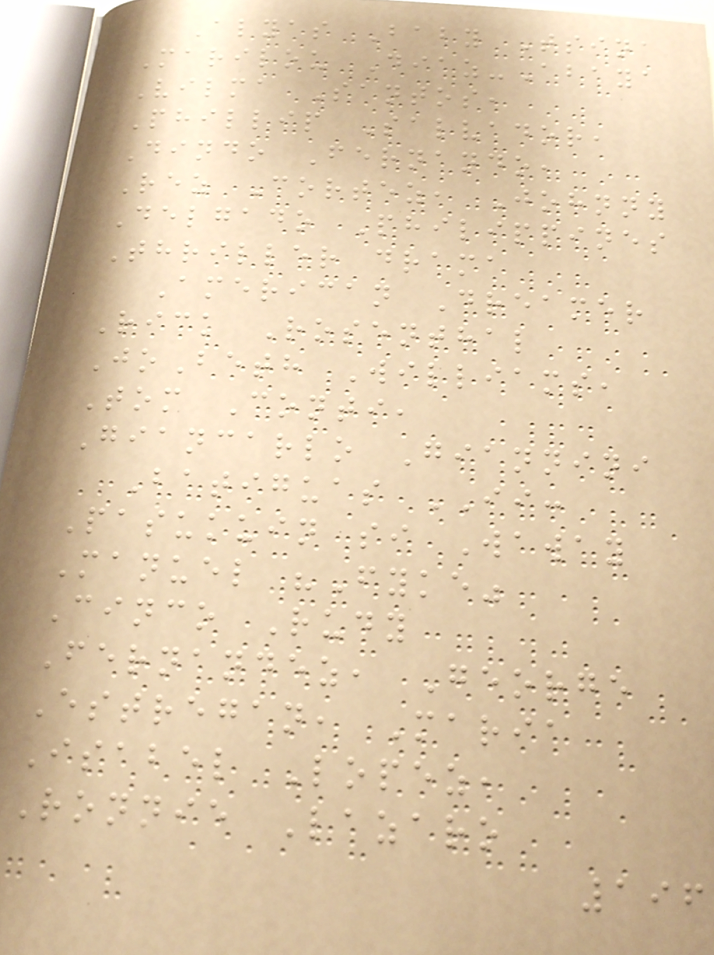Alyas Baby Tsina
Marilou Diaz-Abaya
Vilma Santos,
Phillip Salvador,
Dindo Fernando,
Rez Cortez, Johnny
Delgado Philippines
Thriller drama
American Dreamer
Rick Rosenthal
JoBeth Williams,
Tom Conti,
Giancarlo Giannini
Batiguas II:
Pasukuin si Waway
Manuel "Fyke"
Cinco Rudy
Fernandez, George
Estregan, Maria
Isabel Lopez,
Ronnie Lazaro
196
